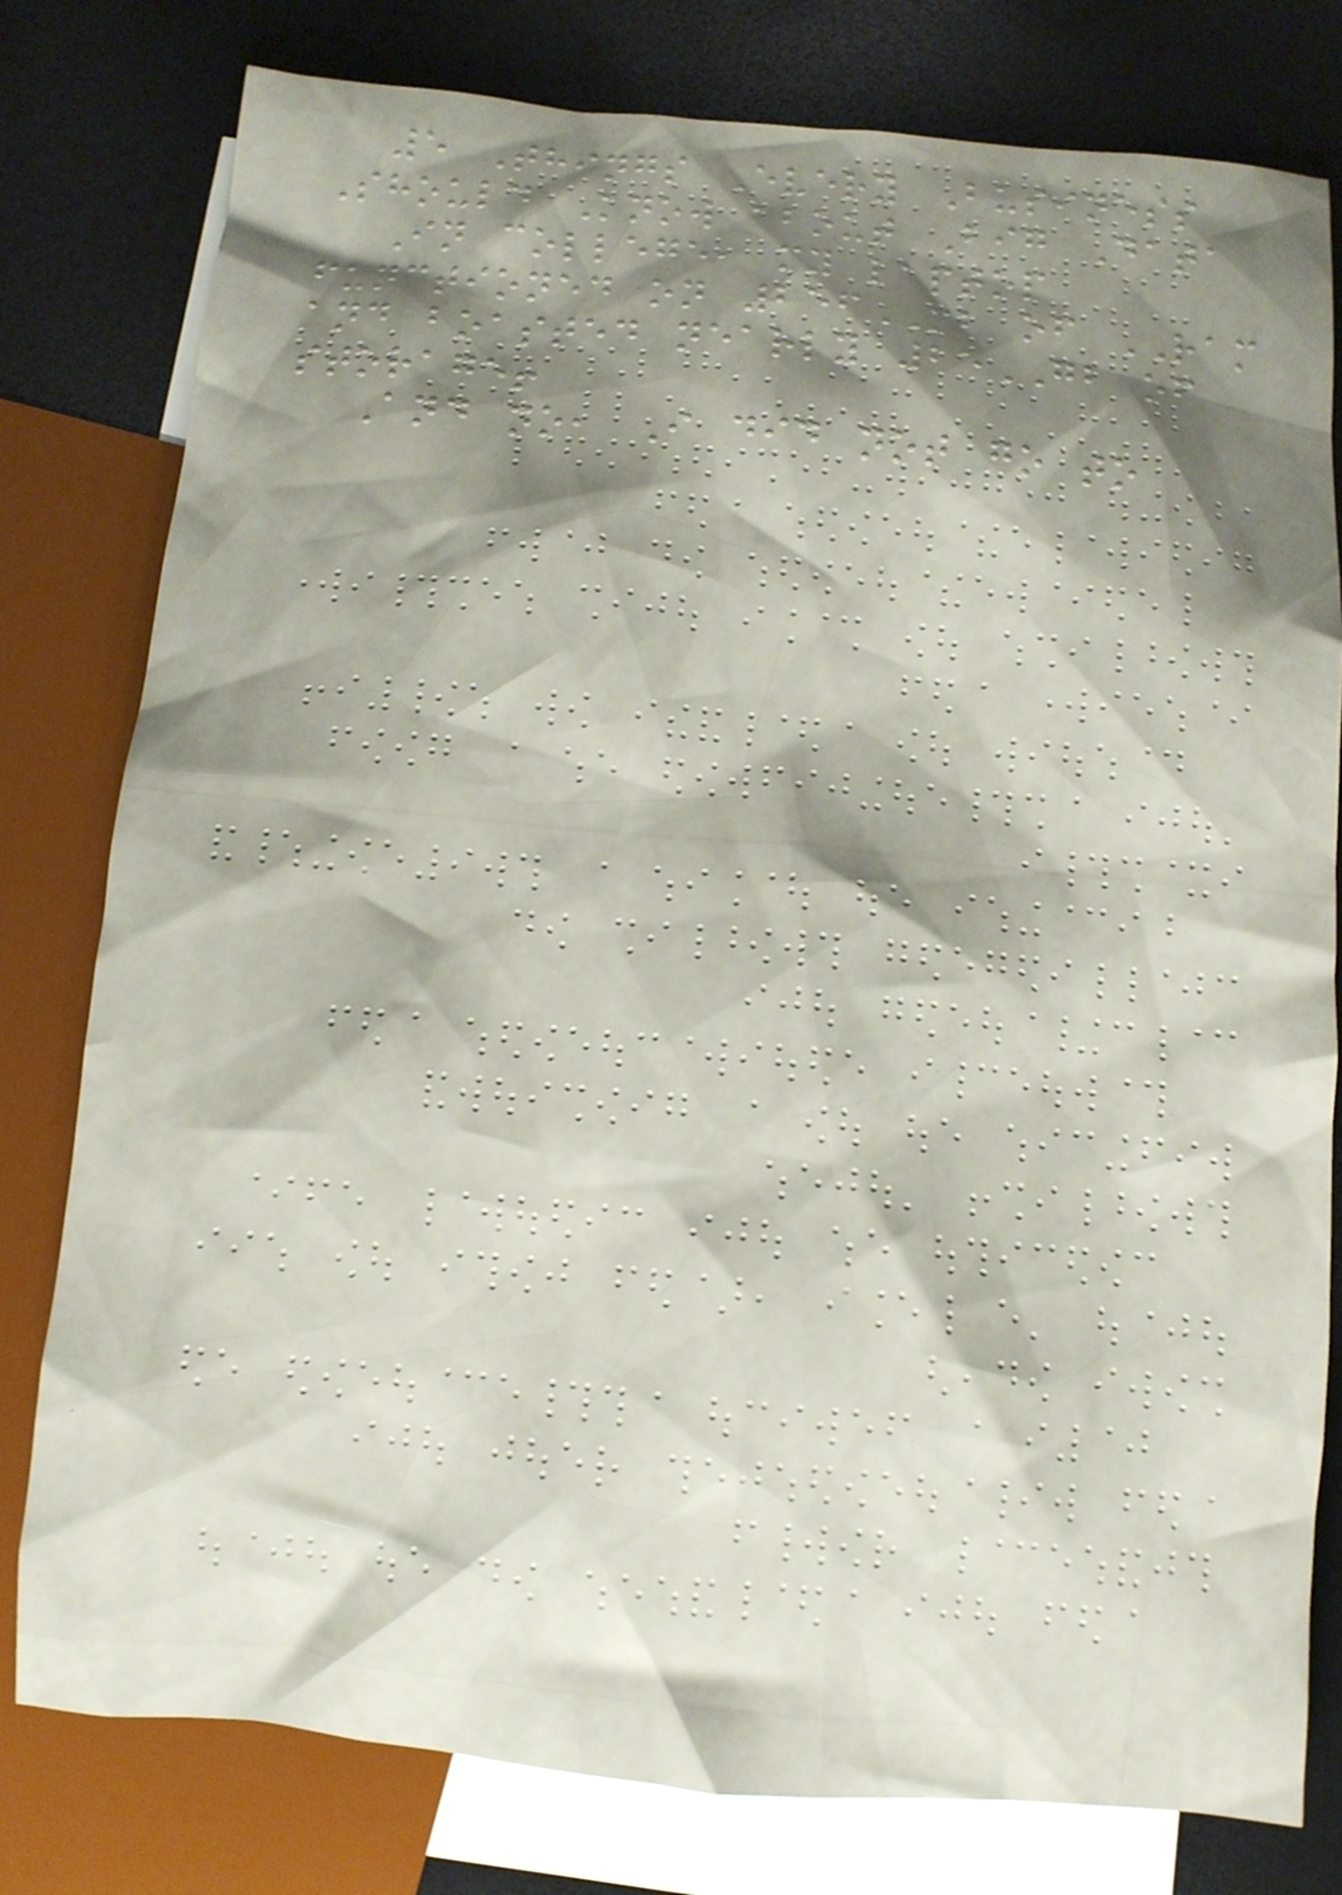5 Things Every Business
Should Know about Big Data
In college, my laptop
functioned on 256MB of RAM
and boasted nearly 25GB of
storage!
And no, I did not go to
